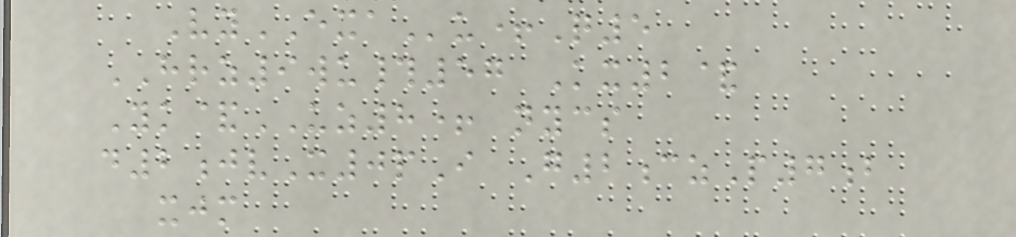VyEXAu+Q5
HRZ9wu#57 Kx2&
Yk&UZ8+ nycs
d2jvX0pI G2czP7b
xjm
